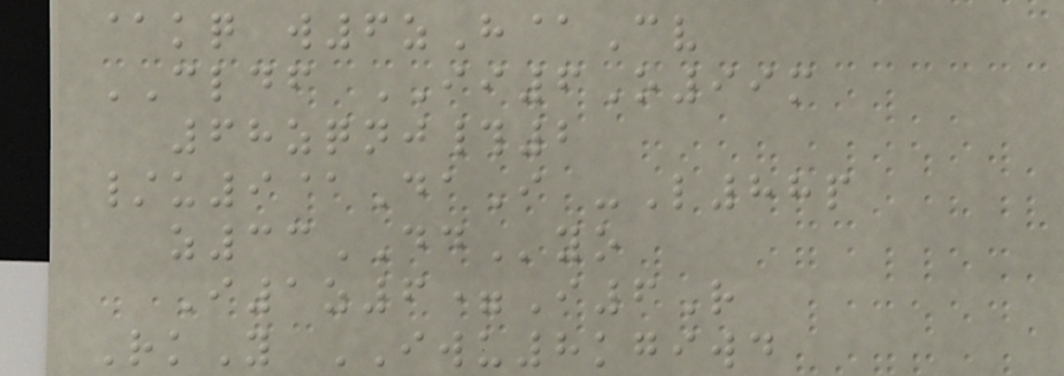@kq w6zH@Cv
CLDF II6O99m
68zqnj#2
/u9@DaI -L88p
z33DDyo
I1z6=I6R
RkY IWU8kgiwd
